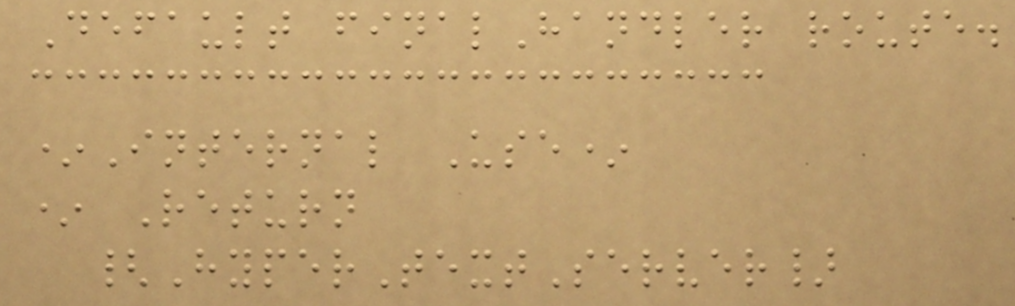Default finalHandler route.
*Internal Use*
* Return
{HyperTextServer}
